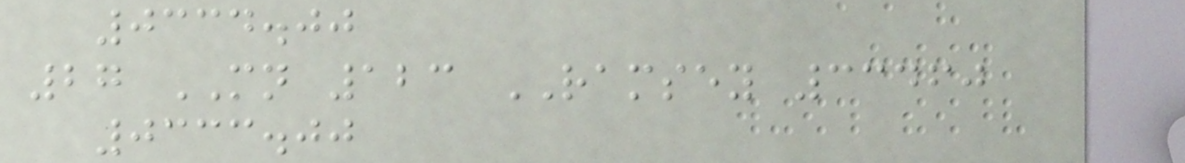0334.00
27 MN 123 RAMSEY 33460
0333.00
